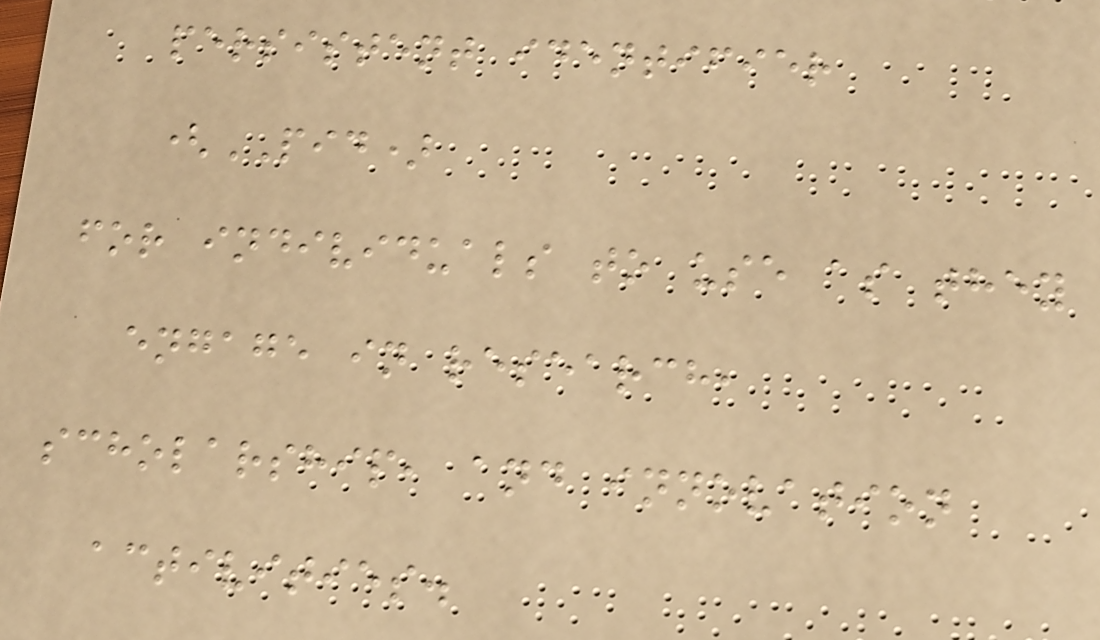persistent identifier
(PID)
for individuals to use as they
engage in research,
scholarship, and innovation
activities.
